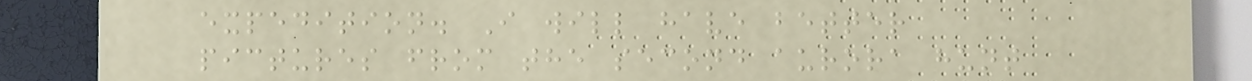expedition. I will have better
pictures from the second aurora hunt
